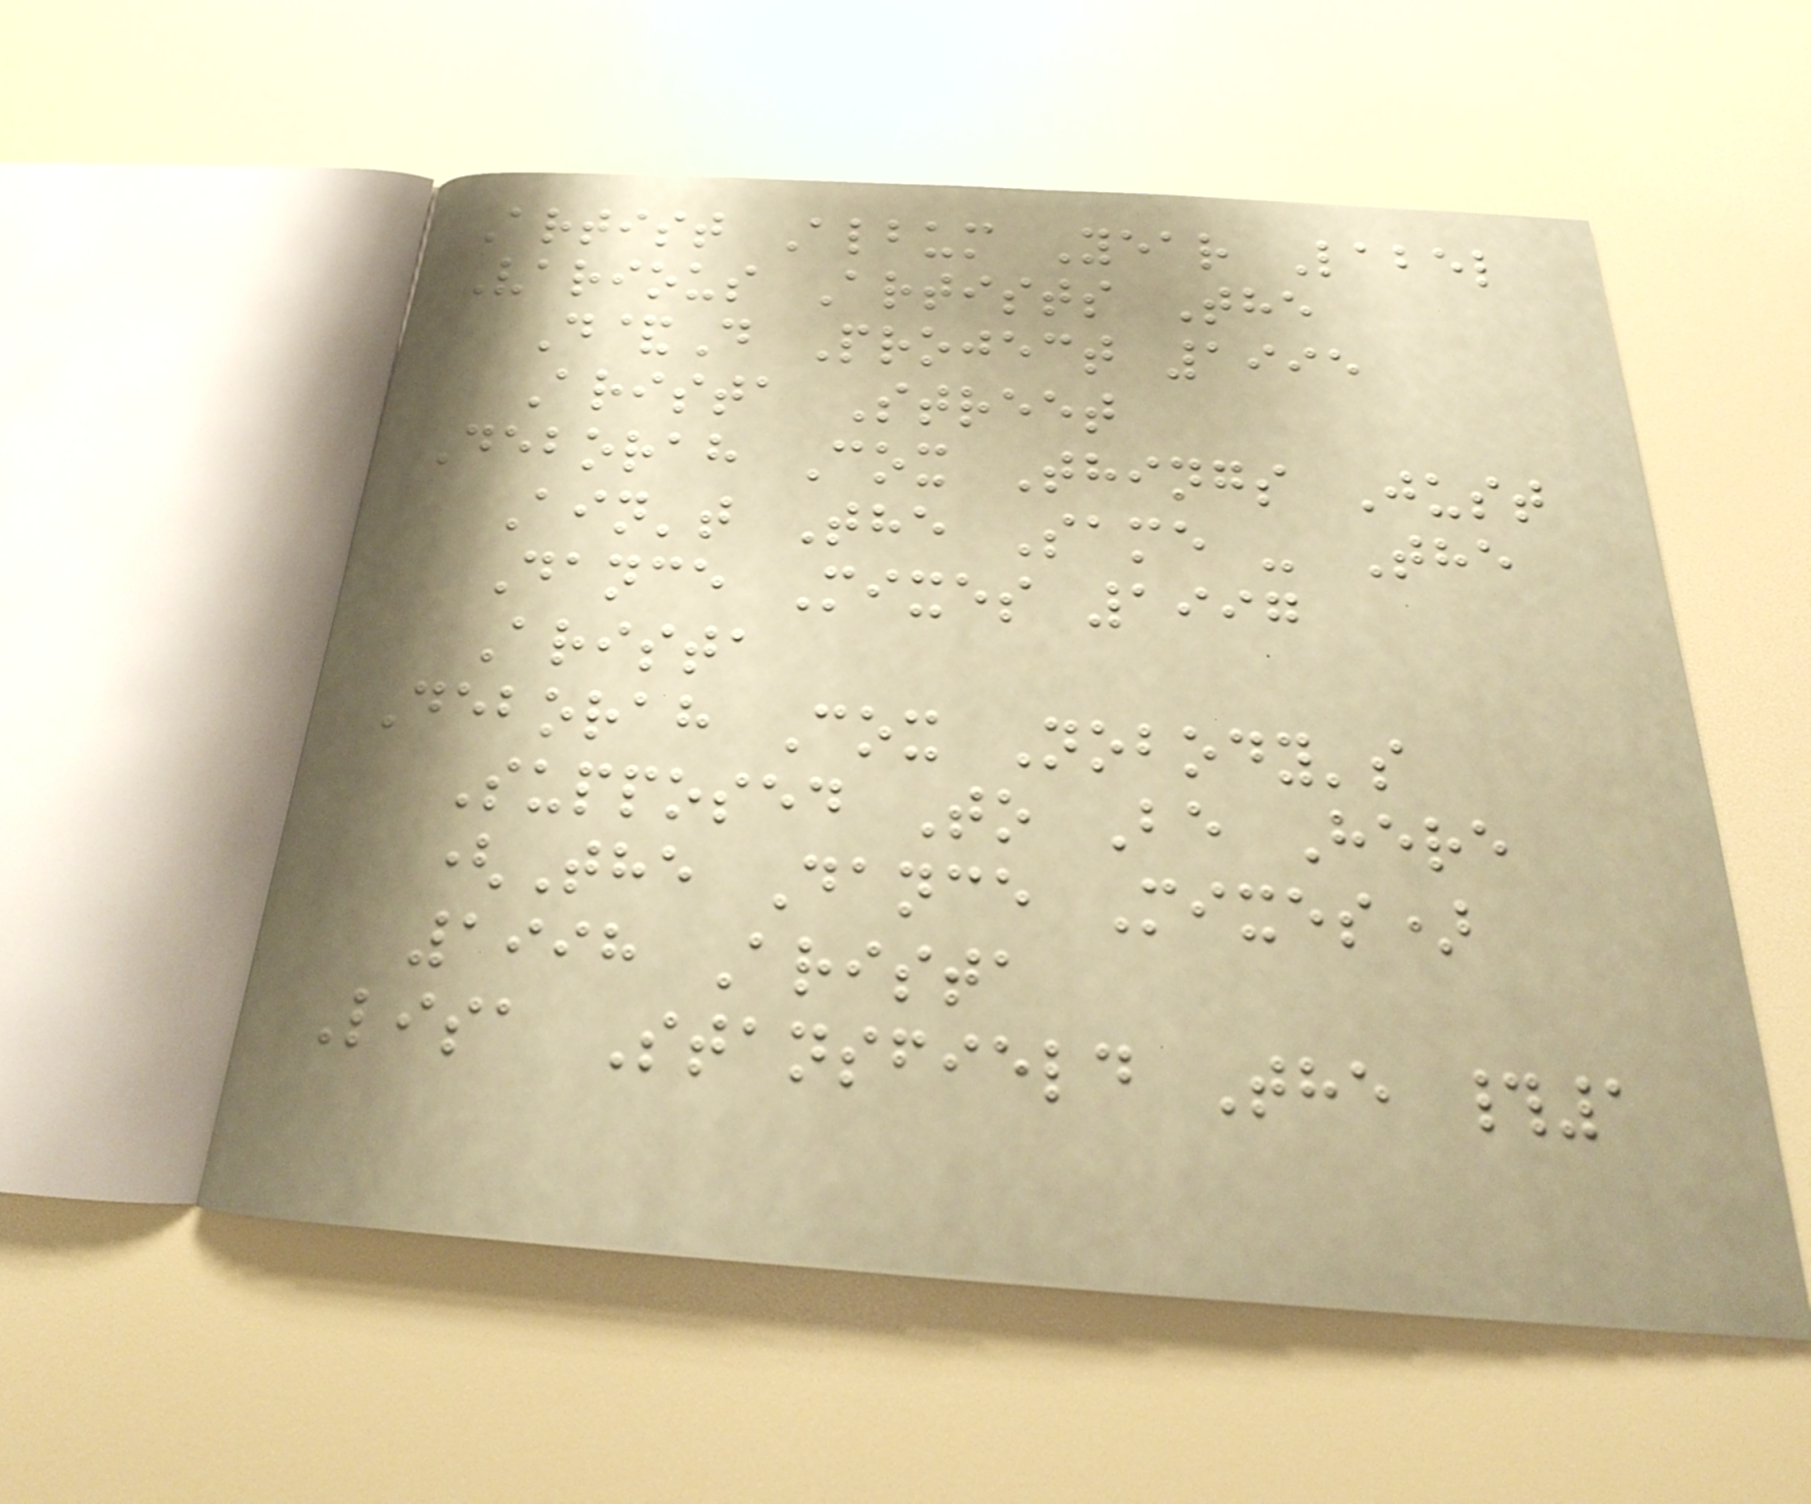Artist Album Year Label
Various Artists The
D&D Project 1995
Arista Street
Deborah Cox Things Just
Ain't The Same - The
Dance Mixes 1997
Arista
Deborah Cox Nobody's
Supposed To Be Here
(The Dance Mixes)
1998 Arista
Lisa Stansfield The #1
